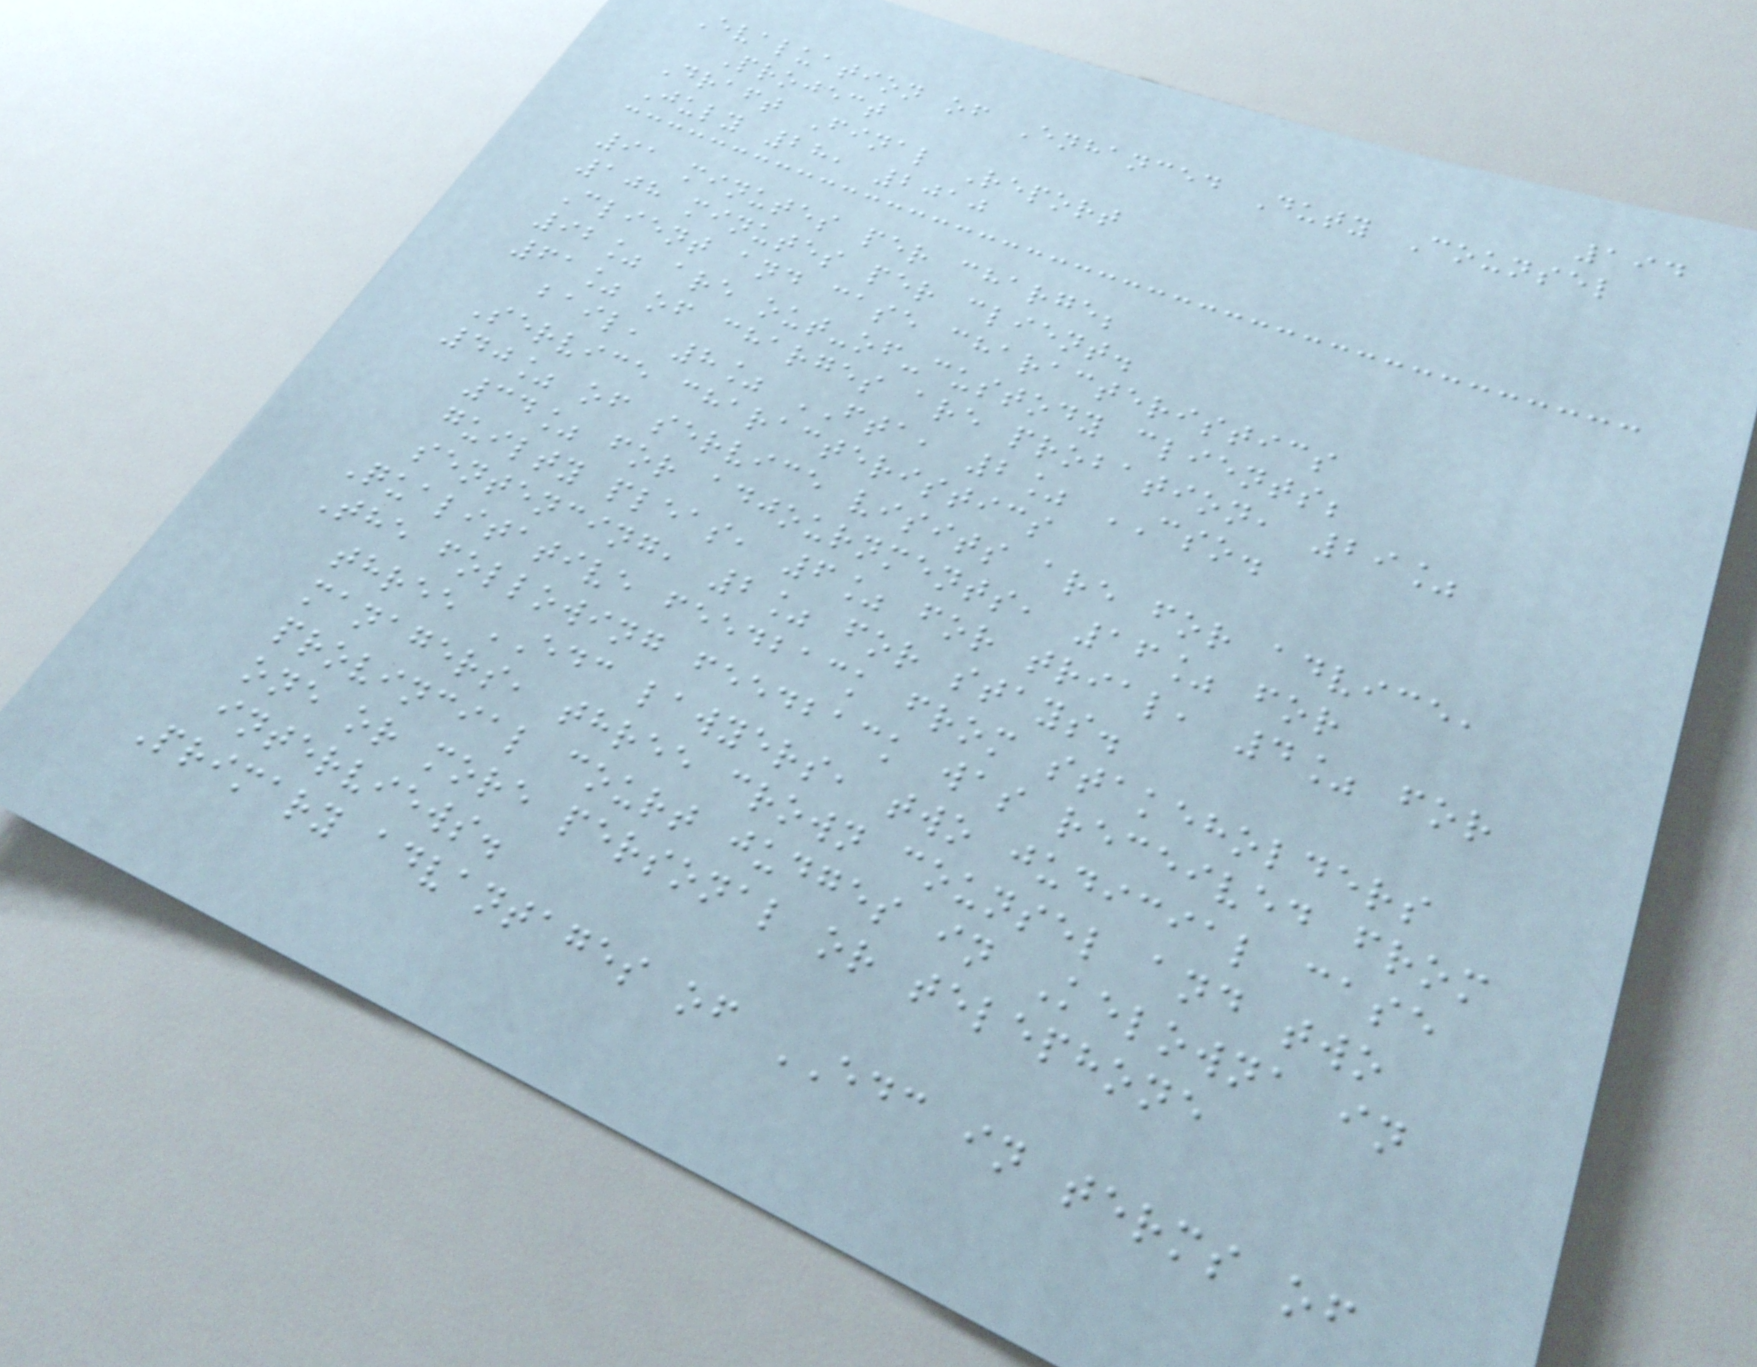194
Evaluation of Enhanced Duty Counsel
Project
Draft Final Report
July 28, 2010
91 minutes per charge;
108 minutes per client.
Client and case characteristics
92% are out-of-custody clients;
61% of charges are probation, 29%
bail, 8% FTA, 2% CSO.
Service characteristics
40% of service visits are for advice,
34% for adjournments, 16% for
guilty pleas, 6% for trial, 4% for
sentencing, 2% for stays.
Qualitative feedback from stakeholders
The following feedback was received from
three EDC lawyers, two judicial case
managers, three crown counsel and two
provincial court judges in Kelowna in
one or more personal or telephone
interviews.
Primary advantages of EDC in terms of
